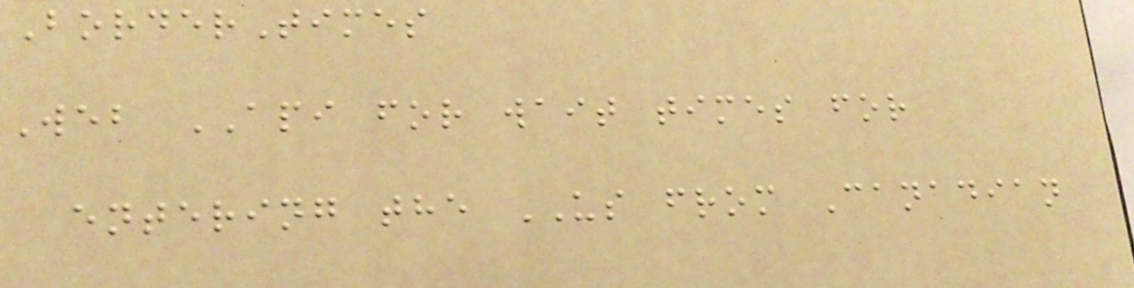BorderTimes
Web API for wait times for
entering the US from Canadian
